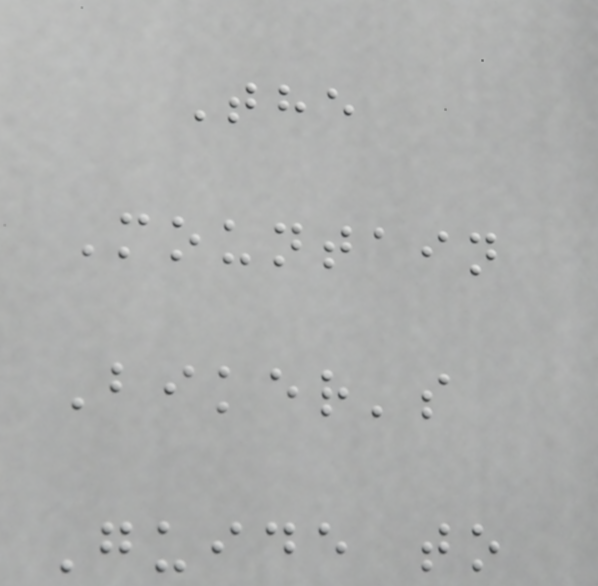The
Mountain
Biker's
Guide to
